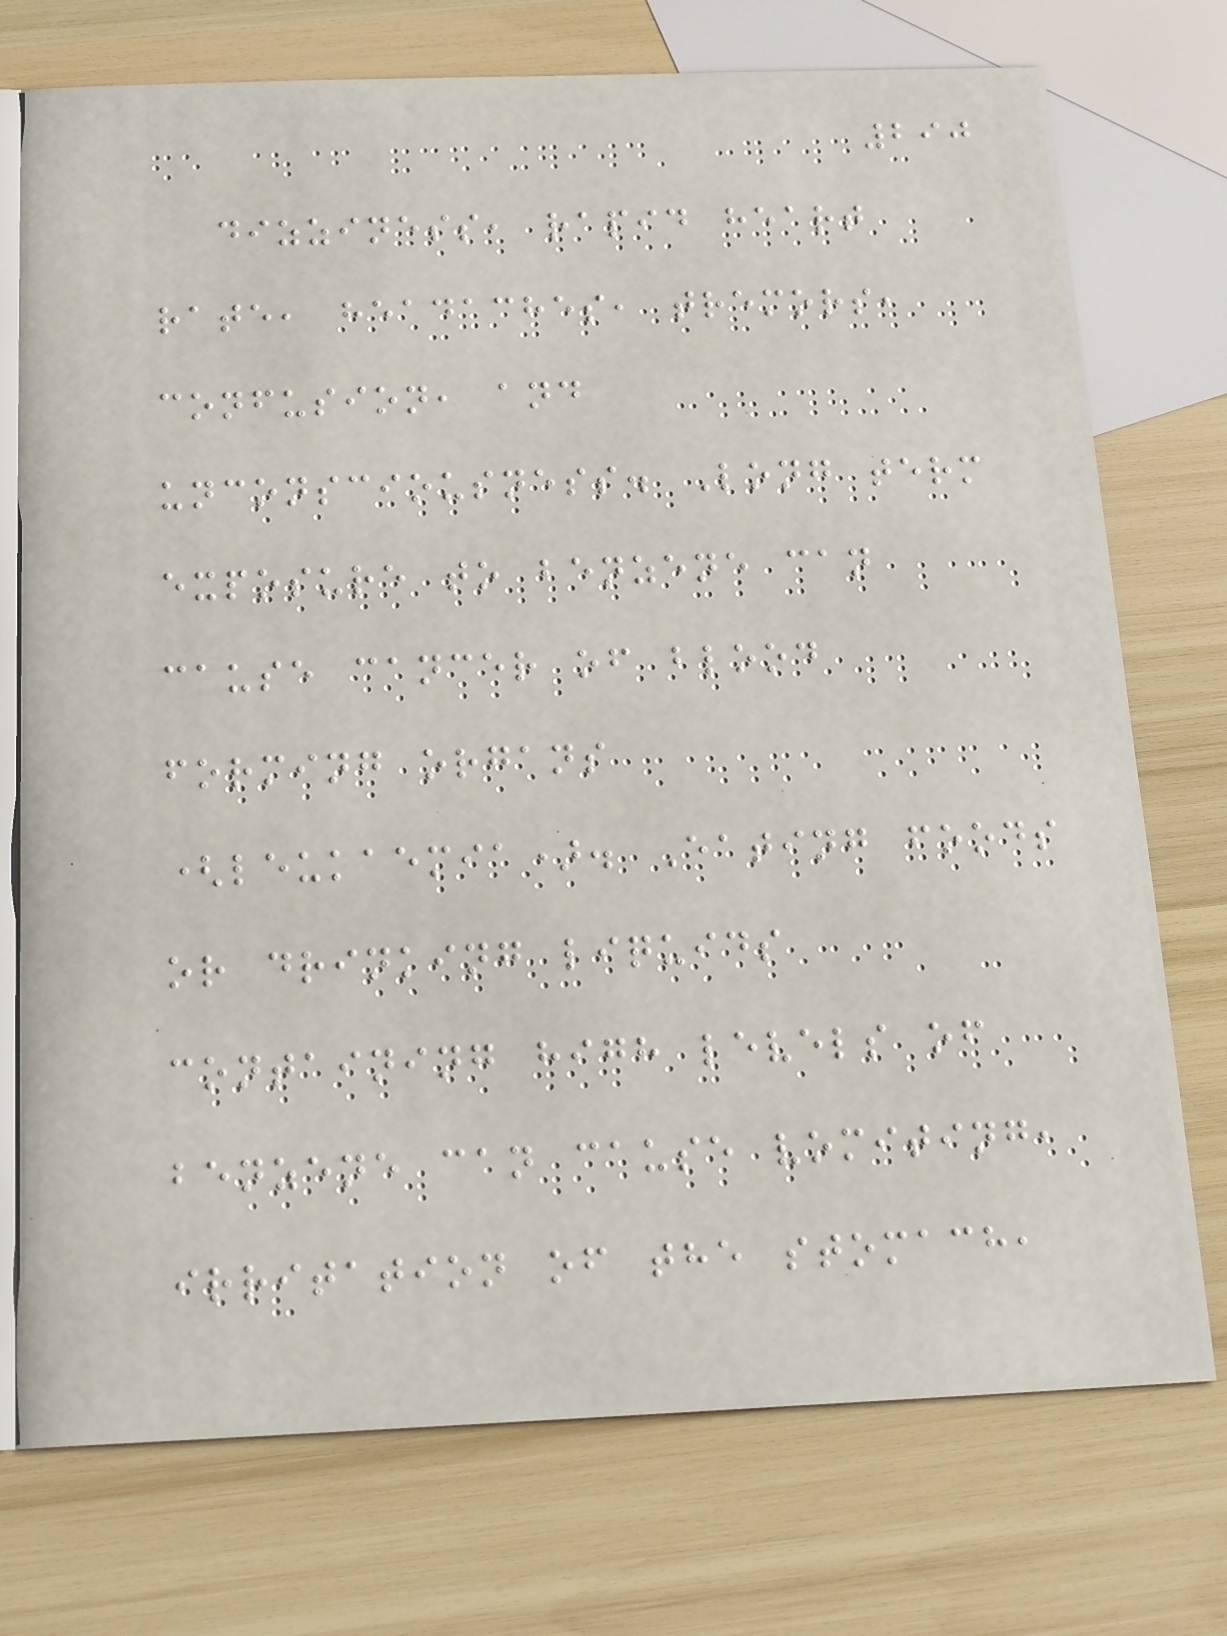290
dizziness, rapid heart
rate, headaches, tremors,
confusion, and
unconsciousness. Long term
exposure to benzene can
cause cancer of blood
forming organs
(leukaemia). Eating foods
or drinking liquids
containing high levels of
benzene can cause vomiting,
irritation of the stomach,
